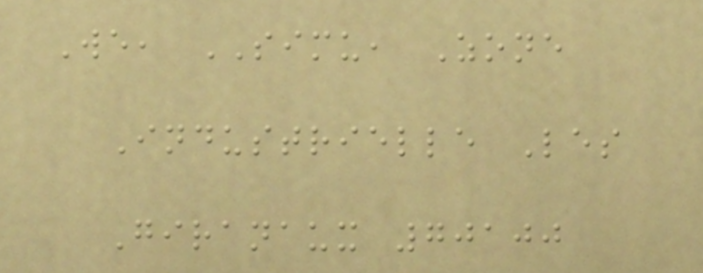We, SIMU, Zone
Industrielle Les
Giranaux 70100
